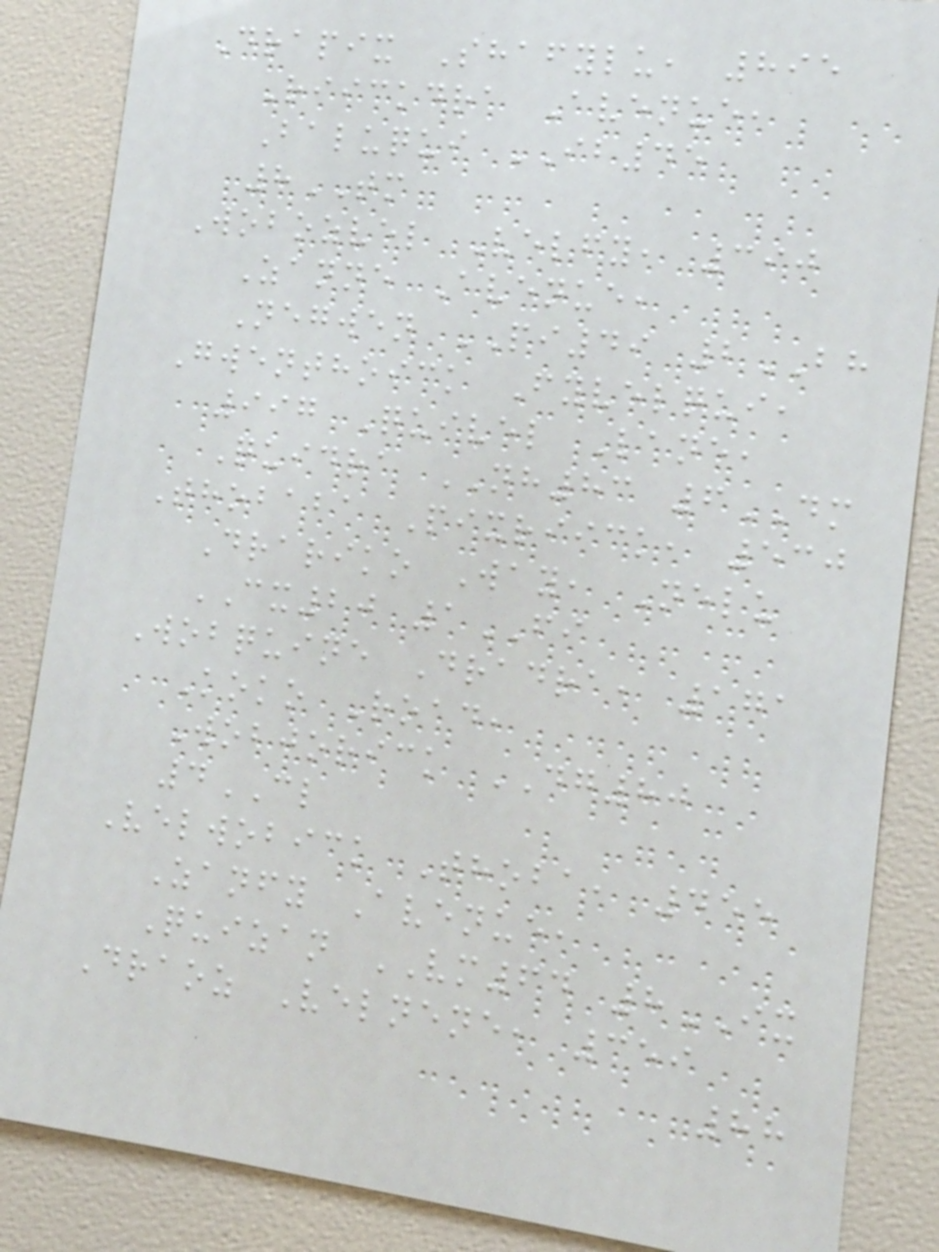Drapix Shafylu, 895
Riickdra Avenue,
Baluqui IB45
8TM
Wobozvel Velfy, 390
Zanne Avenue,
Negwen PI49 2BH
Gwenthoick Fyvelqui,
997 Quivel Lane,
Quidra NH83 6DM
Thobaba Pixriick, 530
Drariko Way, Nelu
CX20 1FI
Wobquine Dradra, 171
Koko Road,
Wobjorick DG80
4CL
Velwobick Thoba, 455
Zanfy Avenue,
Quizan VM64 8IX
Draoz Velnene, 359
88
